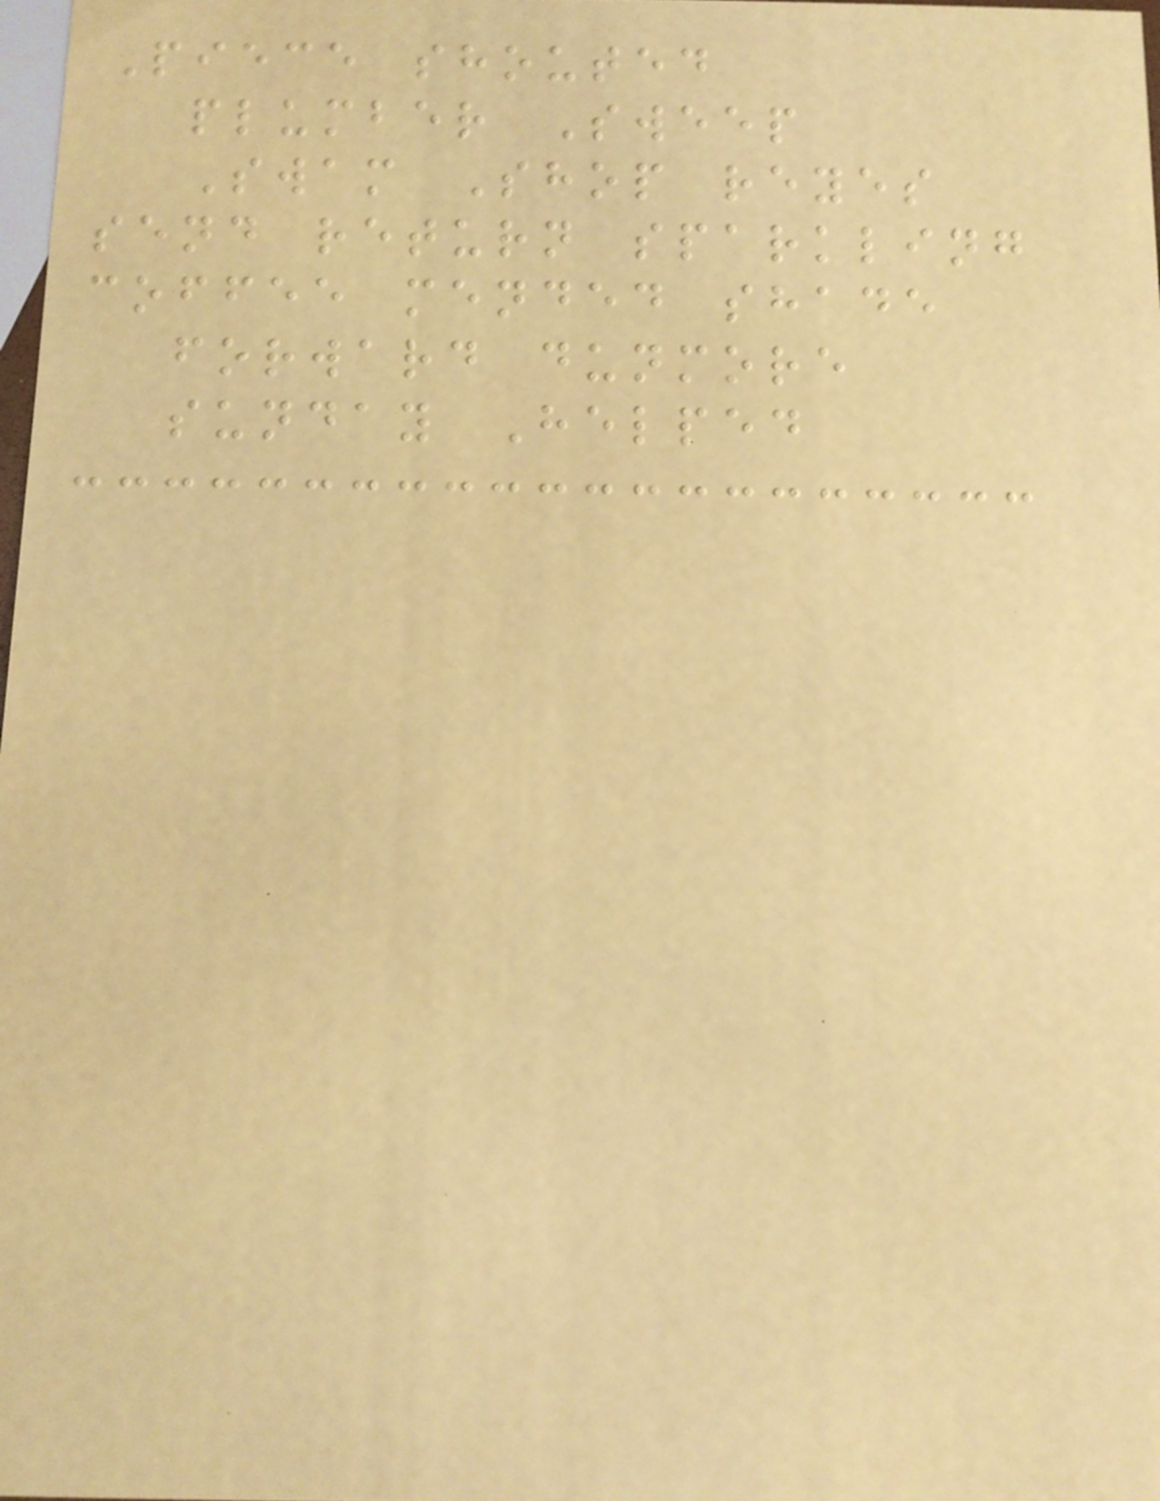Piece shouted
plumber Sweep
Swam Shop reyes
send return sparkling
coffee mended shade
forward dunmore
sunday Helped
